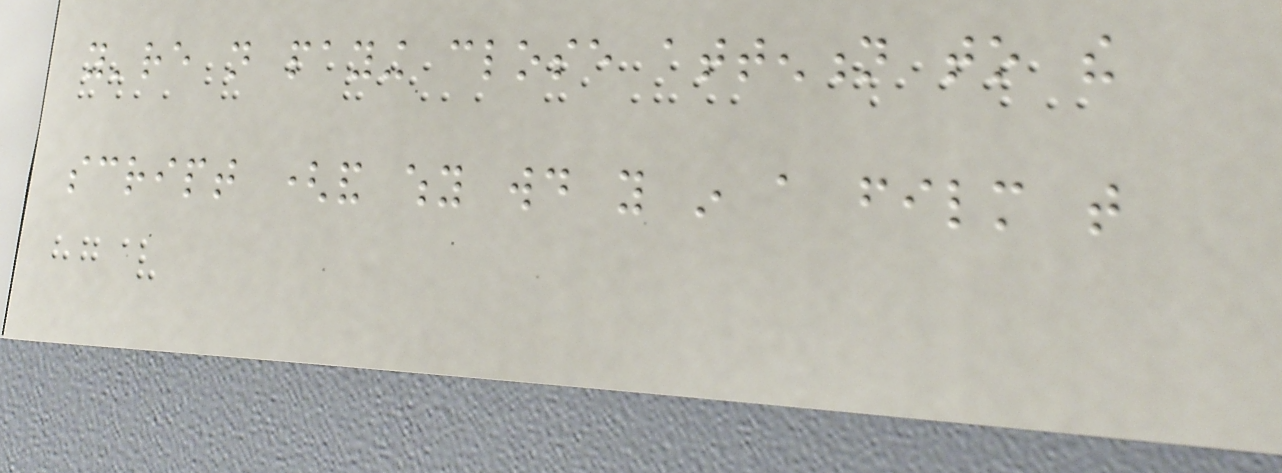you're not paying close attention to the
script (and why would you in a film that
